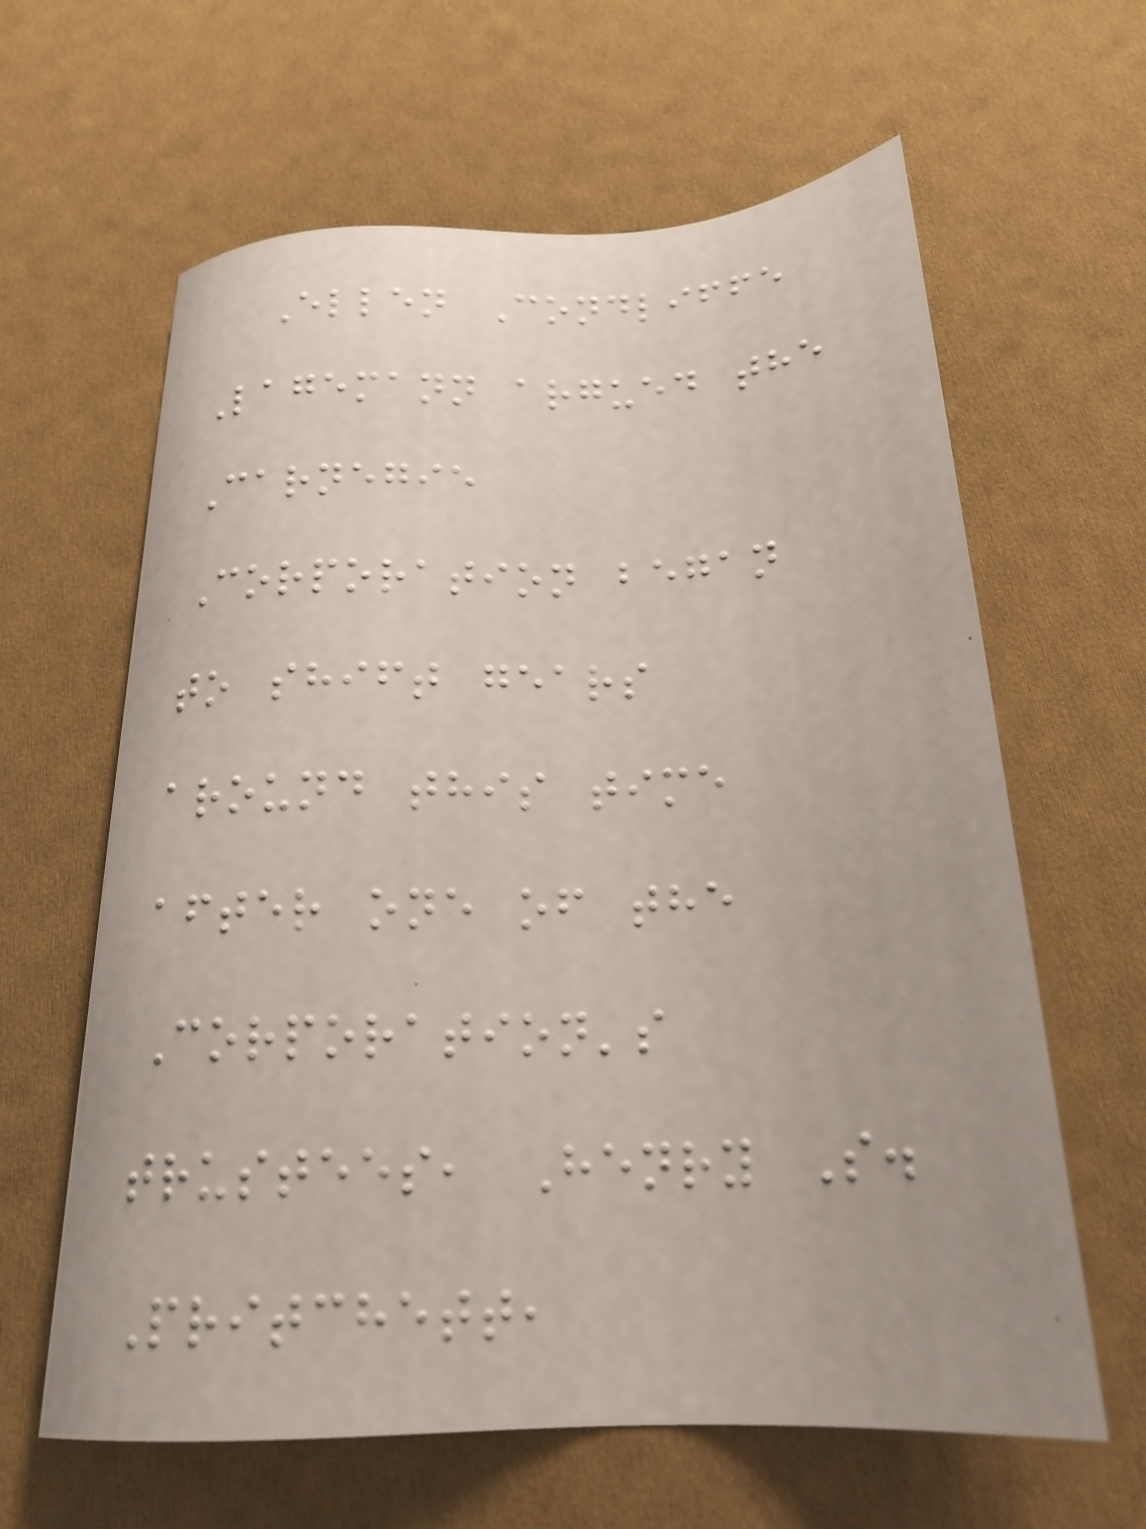Ellen Condliffe
Lagemann argued the
Carnegie
Corporation began
to shift gears
around this time
after one of the
Corporation's
trustees, Henry S.
Pritchett,
